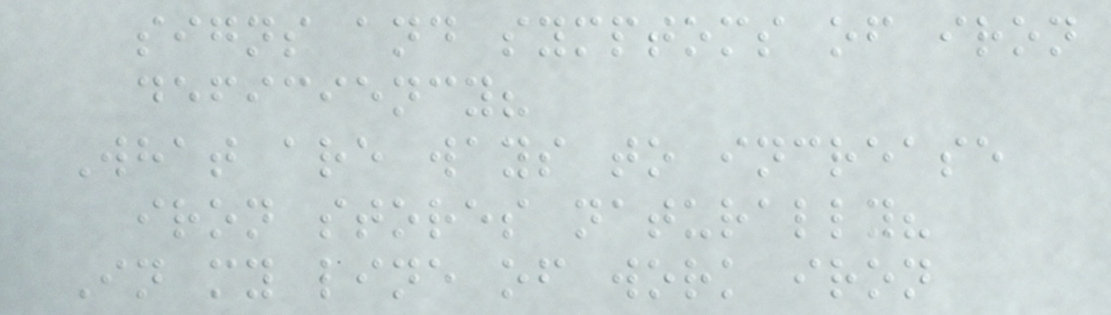signs and symptoms of iron
deficiency?
What are ways to increase
iron stores naturally?
In my line of work iron
